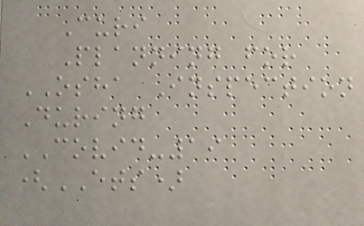Curi
Planning for
OSHA Inspection
During
COVID-19
(ETS)
